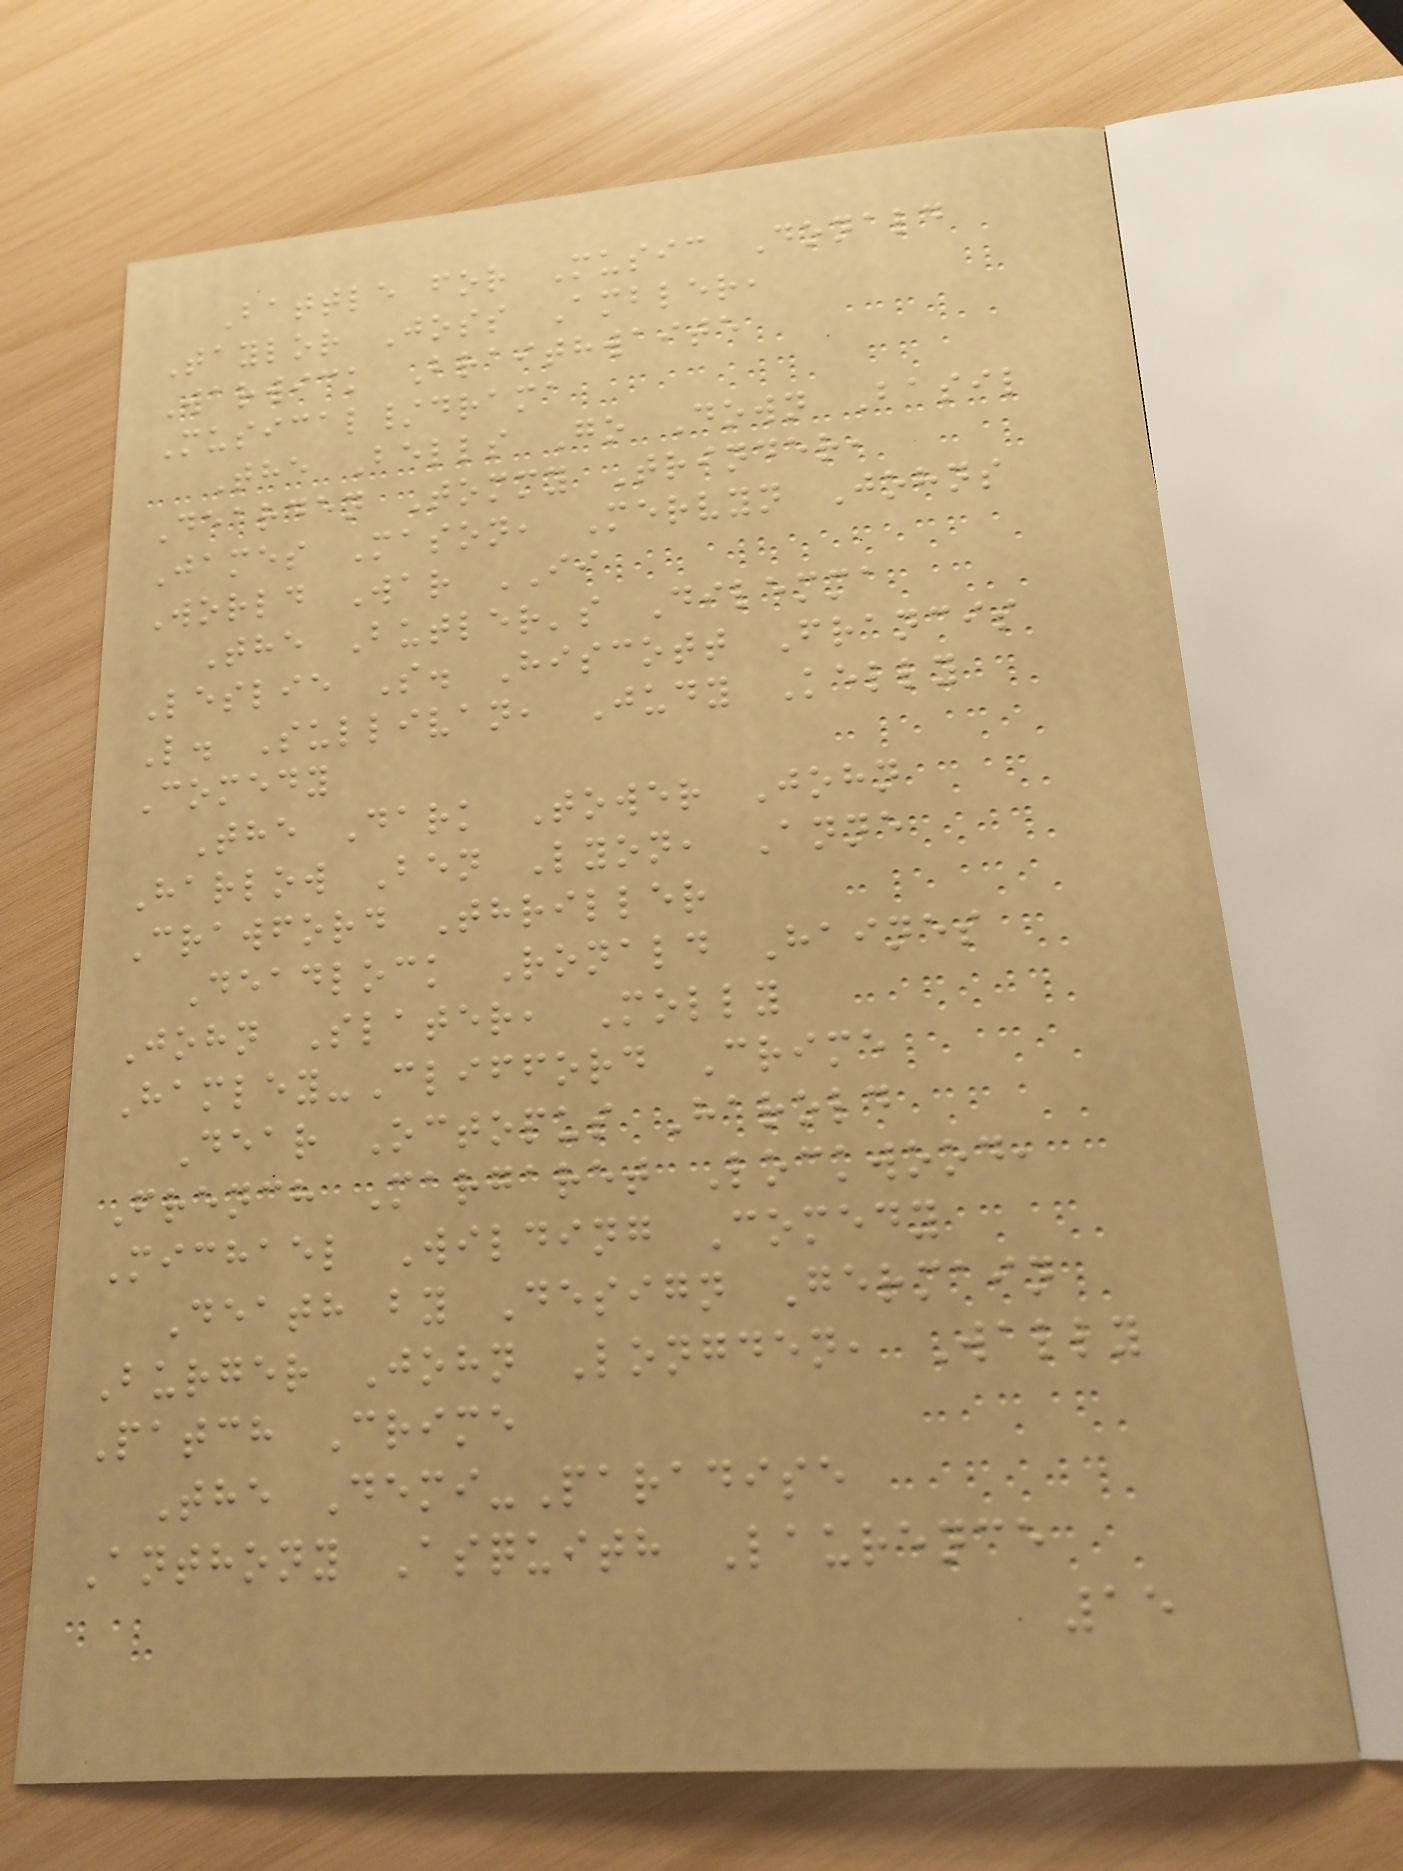Battle for Music Donald
Taylor Joss Ambler,
Warwick Braithwaite
Musical/drama
The Bells Go Down Basil
Dearden Tommy Trinder,
James Mason, Mervyn Johns
World War II
The Butler's Dilemma
Leslie S. Hiscott Francis
L. Sullivan, Judy Kelly
Comedy
The Dark Tower John
Harlow Ben Lyon, Anne
Crawford Thriller
Deadlock Ronald Haines
John Slater, Molly
Hamley-Clifford Crime
Dear Octopus Harold
French Margaret Lockwood,
Michael Wilding Comedy
Death by Design Germain
Burger John Longden, Wally
Patch Crime
The Demi-Paradise
Anthony Asquith Laurence
15
